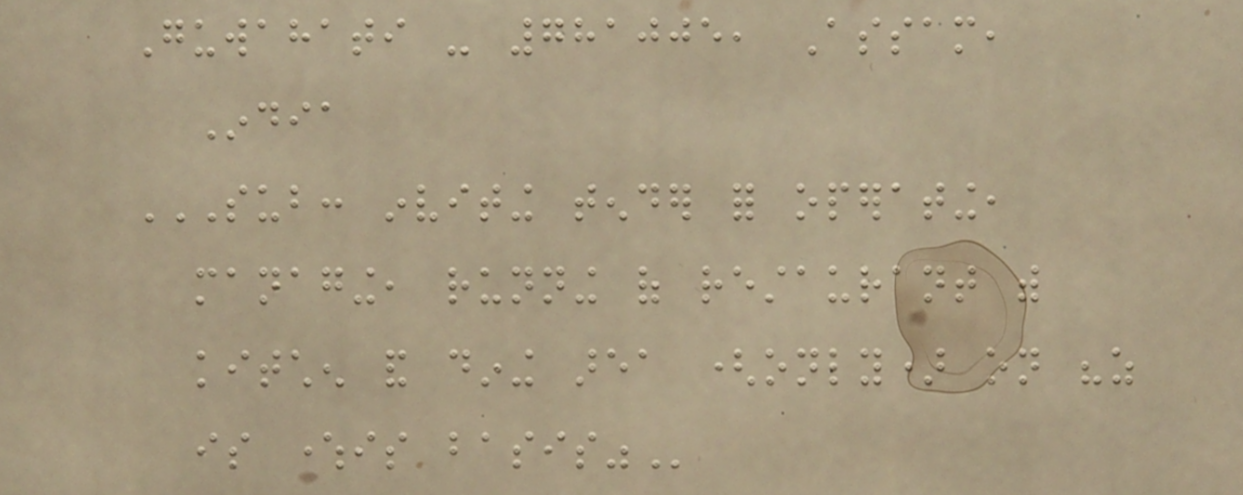Guwahati - 781005, Assam,
India
SUB: INVITING TENDER FOR OPERATING,
MANAGING, RUNNING OF RESTAURANT WITH
KITCHEN AND DINING AREA (ONLY) ON "AS
IS WHEREIS BASIS"
